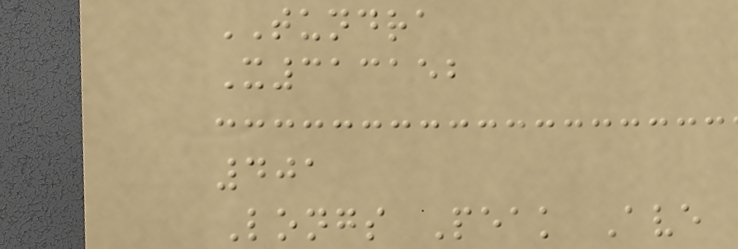TUNDRA
X313152
401
Longs Peak Ave
